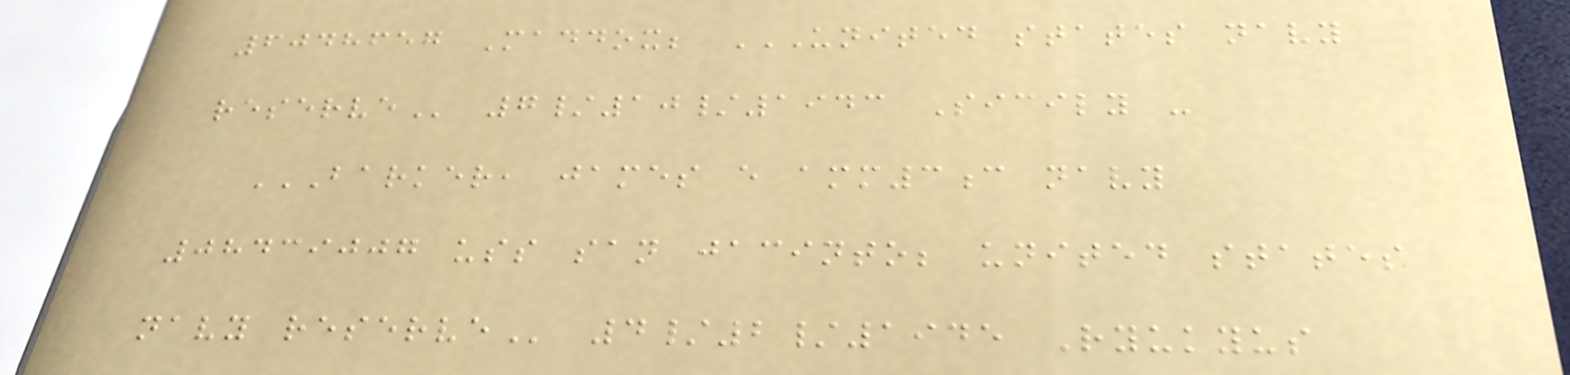6048657 Maddox; UNITED STATES NAVY
RESERVE 7/10/1943 Sicily -
BARKER, JAMES E AMM3C NAVY
08439007 USS SAN JACINTO; UNITED STATES
NAVY RESERVE 4/2/1945 Ryukyus
